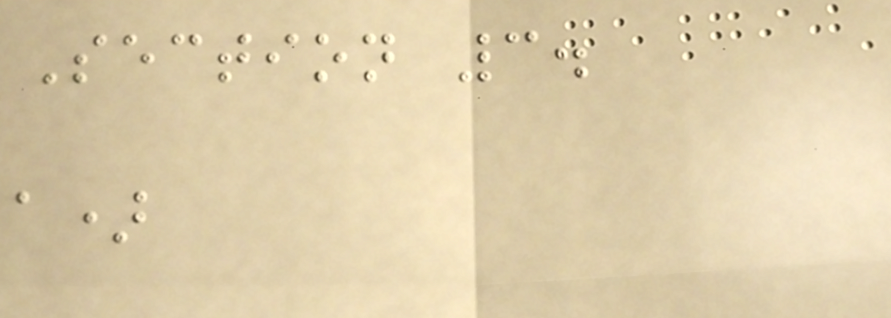Section 3.
a)
